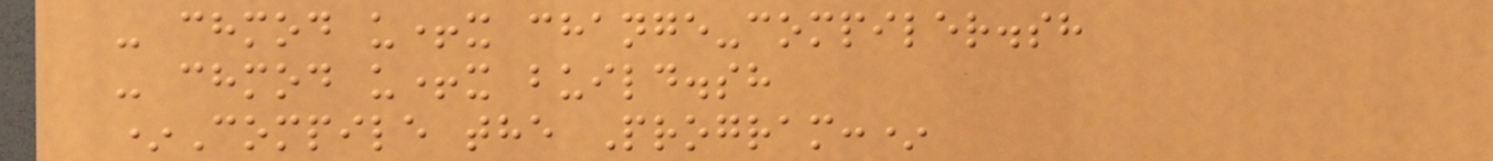- chmod u+x change-compiler.sh
- chmod u+x build.sh
*Compile the Program:*
